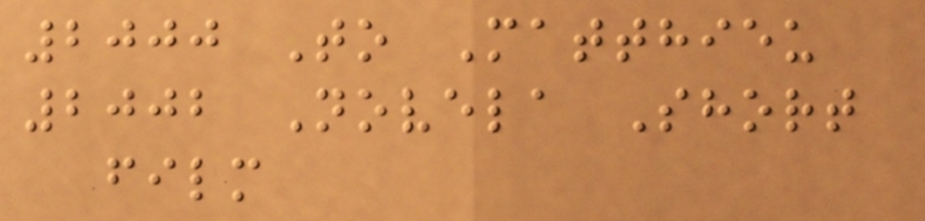2000 To Matthieu
2002 Novela Short
film
